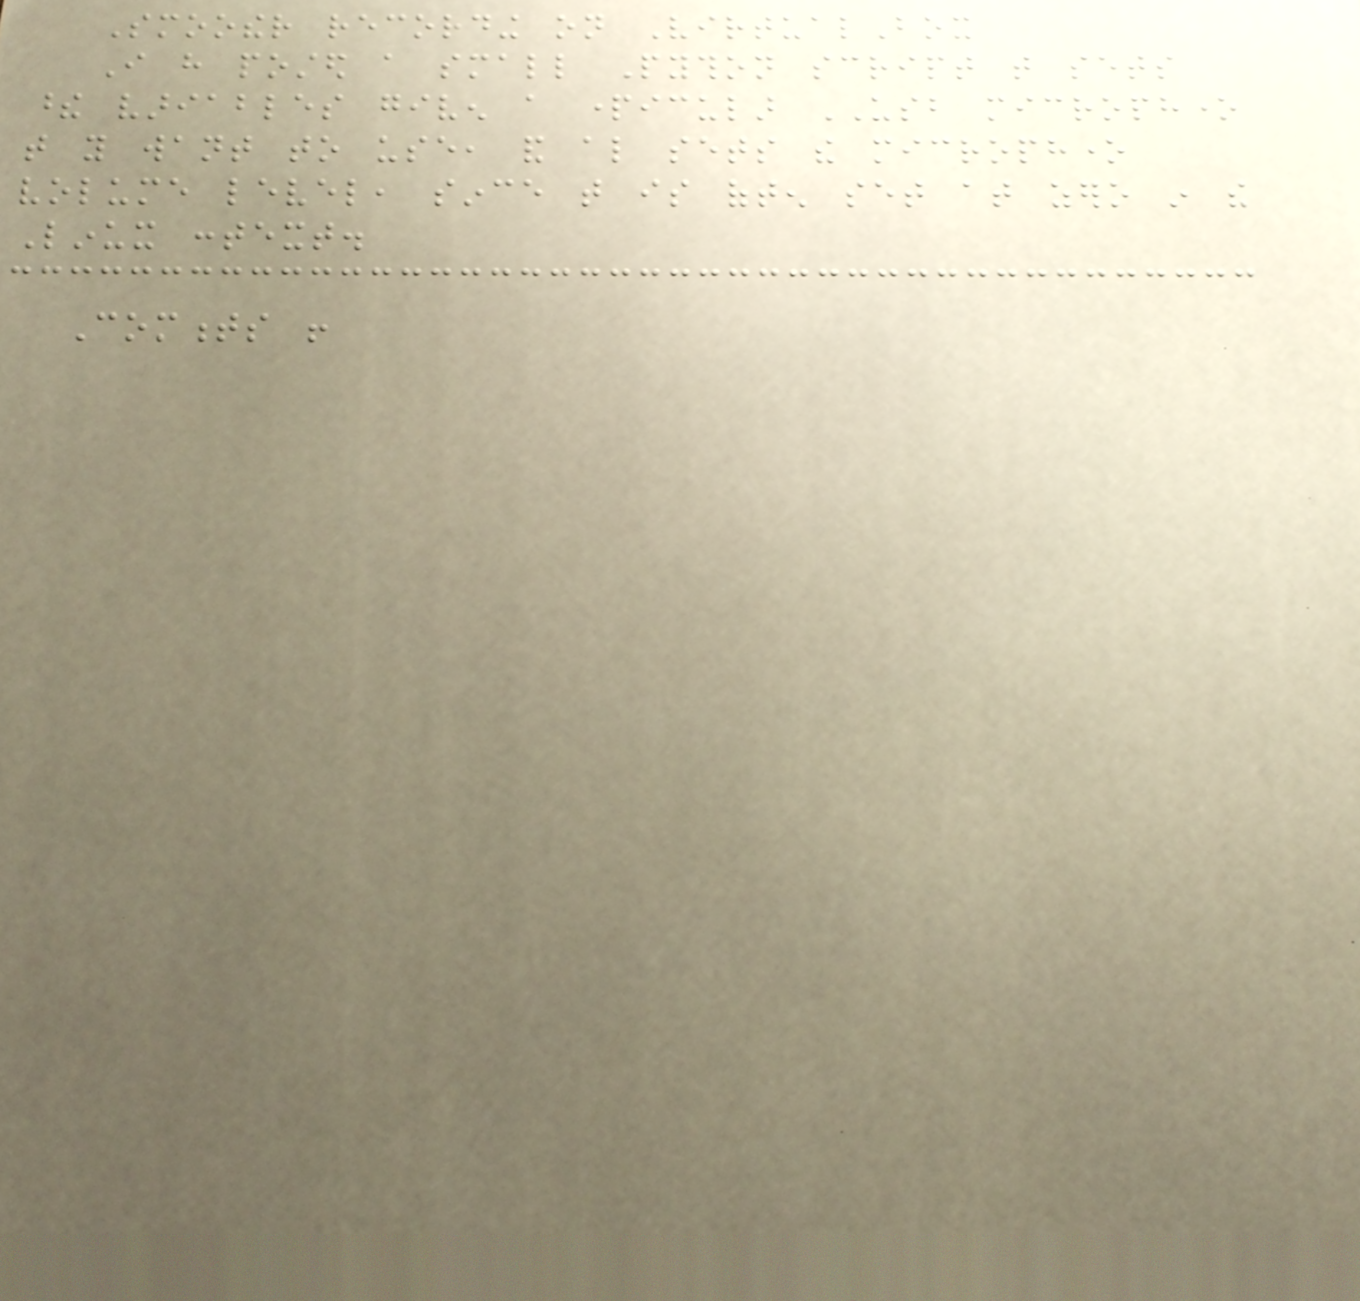Smoother recording on VirtualBox
I have posted a small Python script that sets
these variables given a particular USB microphone
that you want to use, and also sets the microphone
volume level, since that is often set at zero in the
Linux context.
Comments !
